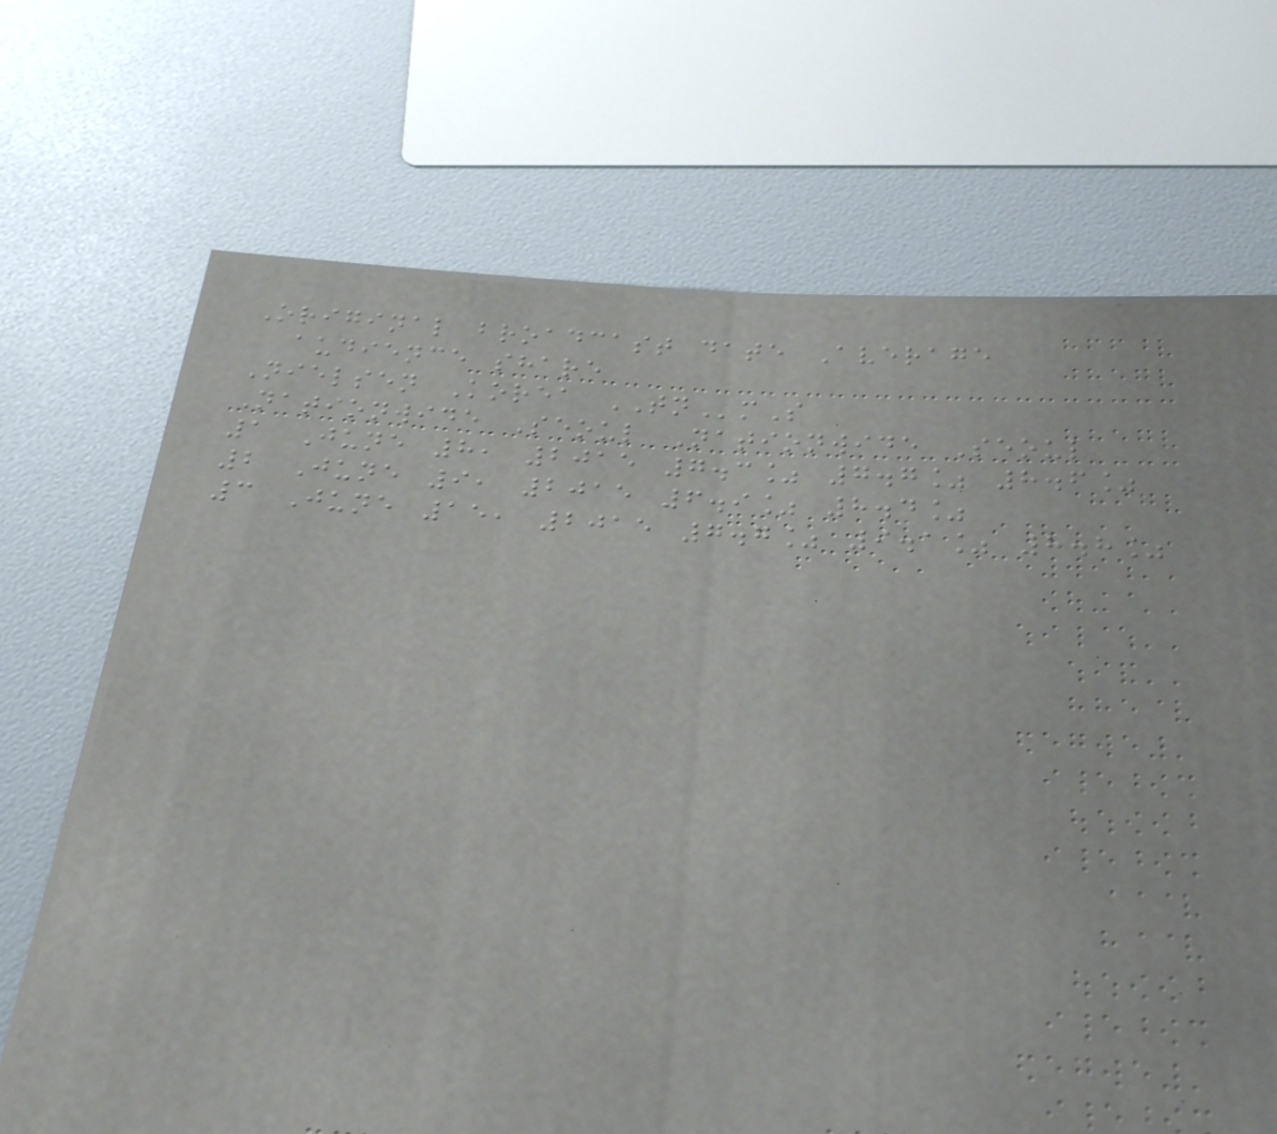Original broadcast date Average
audience share
Nielsen Korea TNmS
Nationwide Seoul Nationwide Seoul
1 June 8, 2015 7.3% 7.7% 8.6%
2 June 9, 2015 6.9% 8.4%
3 June 15, 2015 7.7% 9.1% 8.8%
